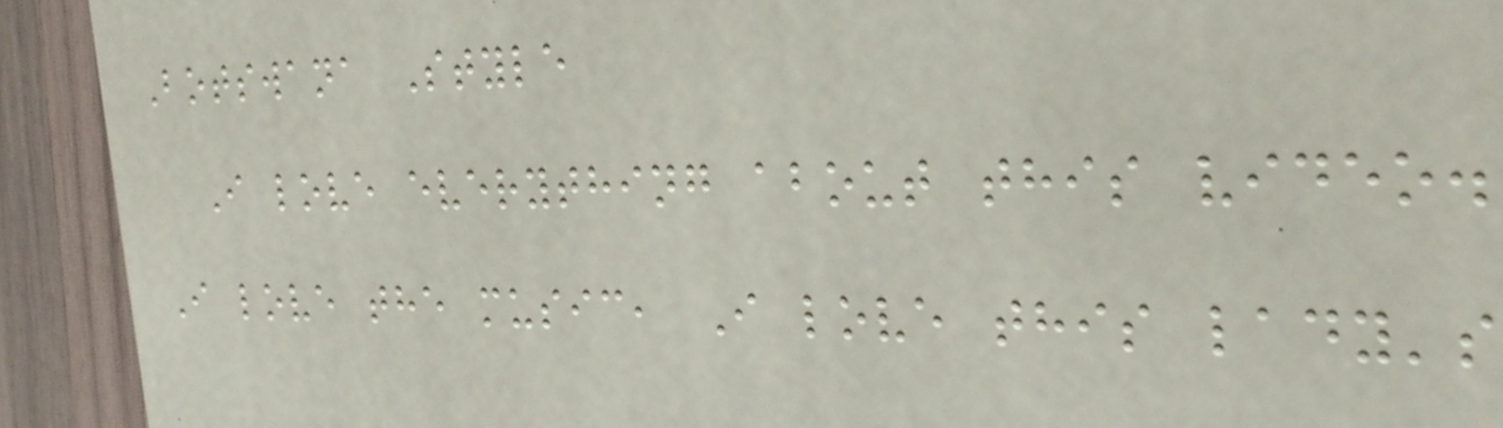Botswana Style
I love everything about this video.
I love the music, I love this lady's
